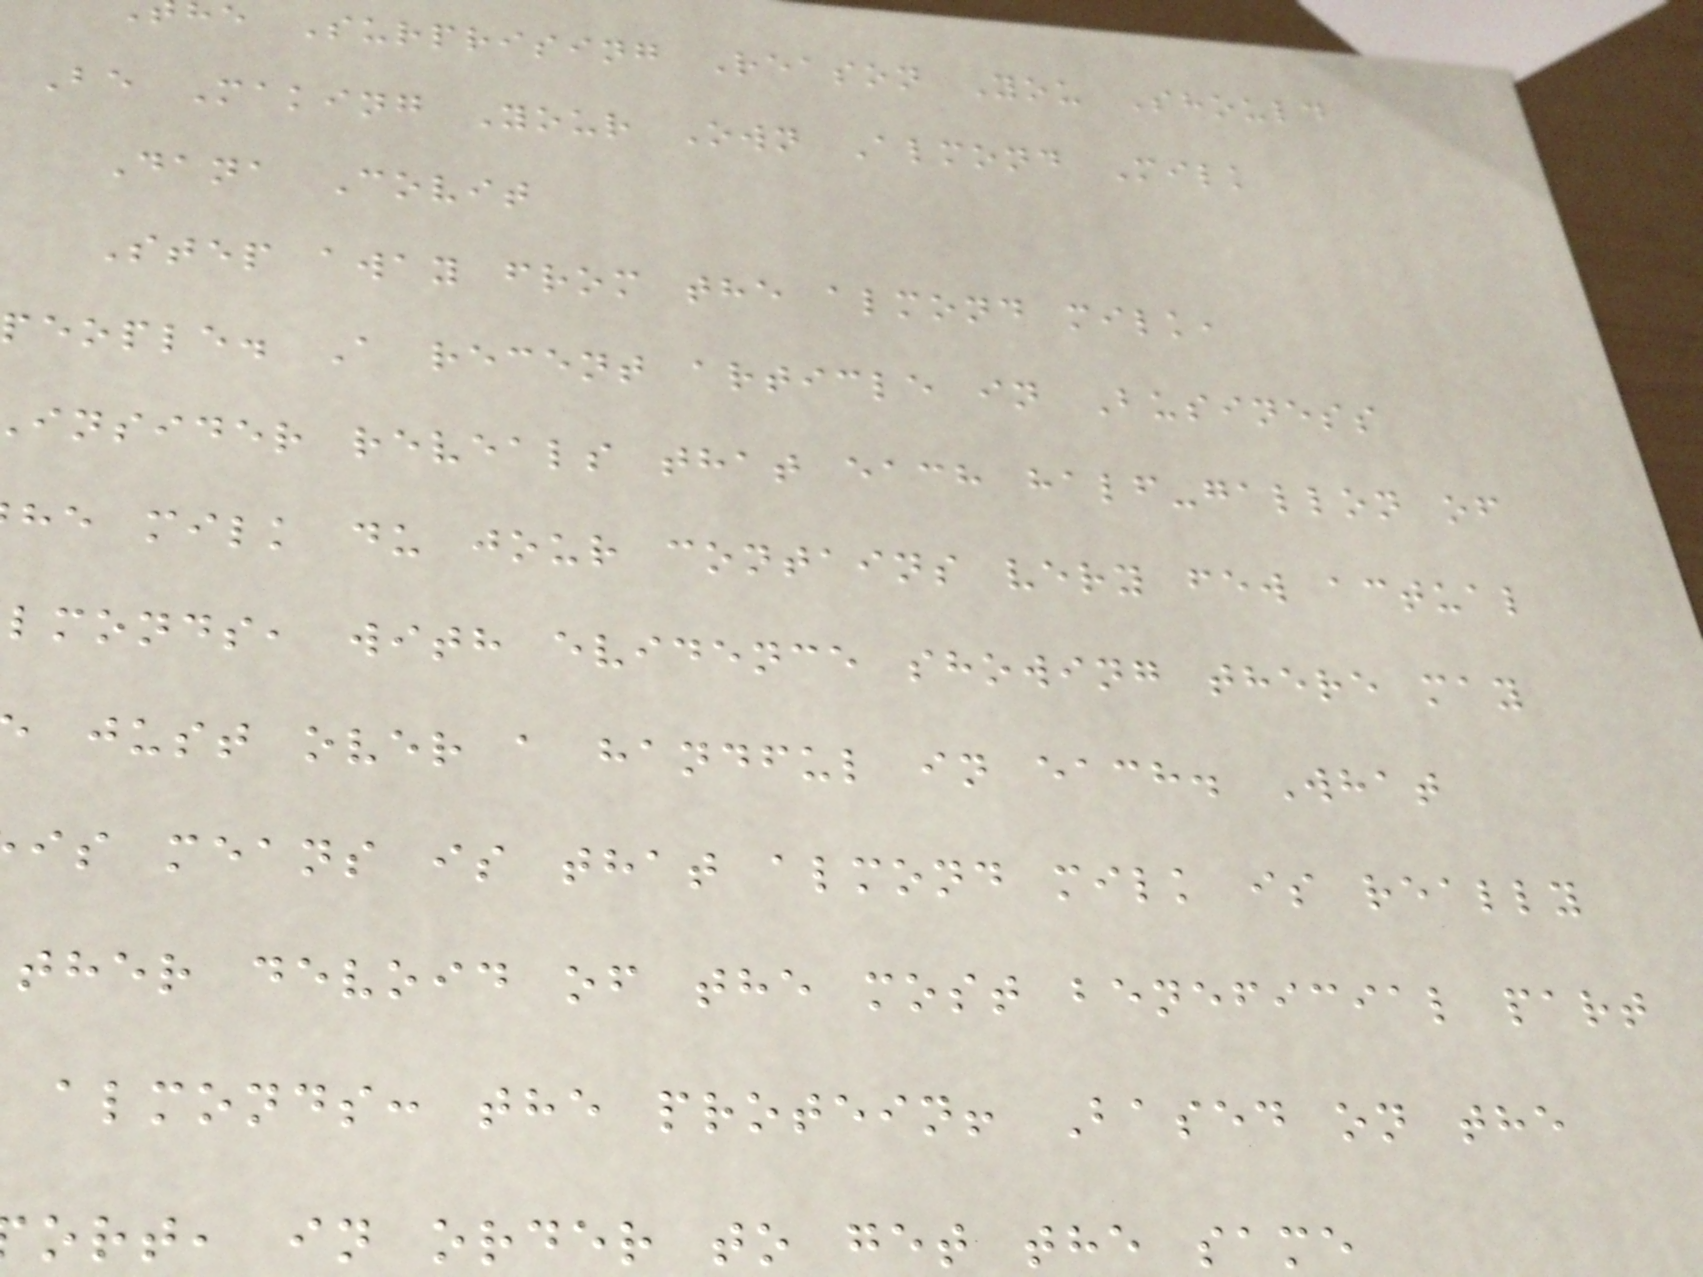e Surprising Reason You Should
Be Making Your Own Almond Milk
Dana Covit
Step away from the almond milk,
people. A recent article in Business
insider reveals that each half-gallon of
he milk du jour contains very few actual
lmonds, with evidence showing there may
just over a handful in each. What
is means is that almond milk is really
ther devoid of the most beneficial part
almonds: the protein! Based on the
ort, in order to get the same
